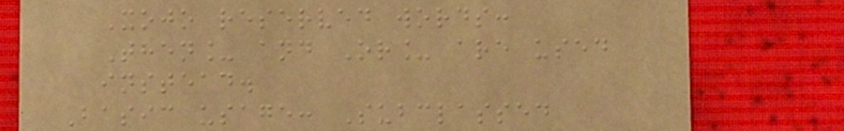Xojo reserved words:
Then_ and Or_ are used
instead.
Basic usage: Subclassed
